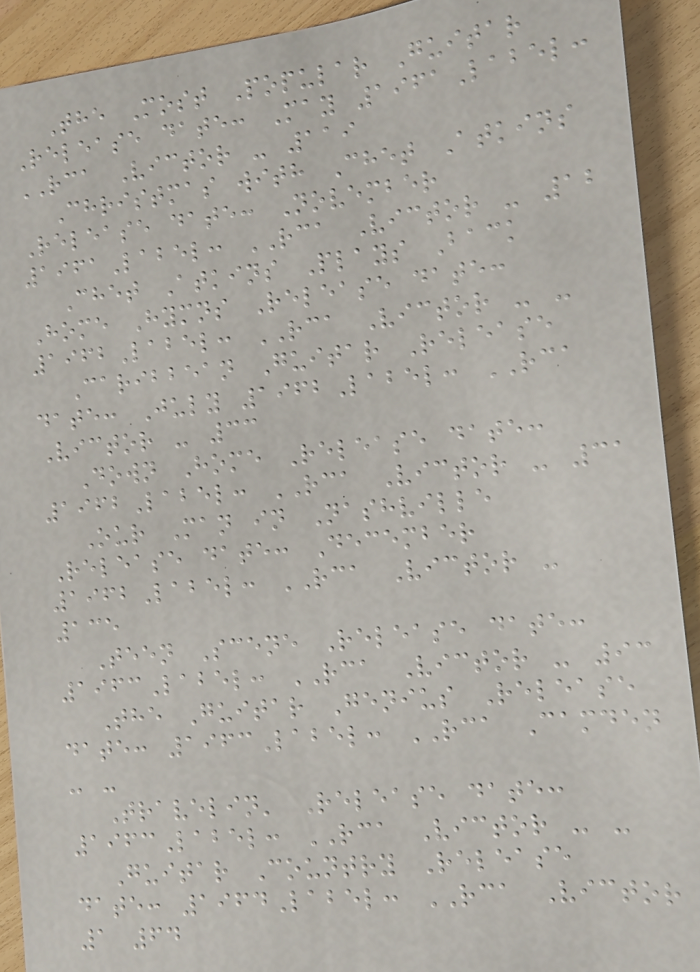The Most Popular Guitar
Release date: May 1961Label:
RCA Victor - 119
Christmas with Chet Atkins
Release date: November
1961Label: RCA Victor - 12
Chet Atkins Plays Back
Home Hymns Release date:
1962Label: RCA Victor - -
Caribbean Guitar Release
date: July 1962Label: RCA
Victor - 33
Down Home Release date:
1962Label: RCA Victor - 31
Our Man in Nashville
Release date: December
1962Label: RCA Victor -
135
Teen Scene Release date:
1963Label: RCA Victor - 93
The Guitar Genius Release
date: 1963Label: RCA Camden
- -
Travelin' Release date:
1963Label: RCA Victor - -
Guitar Country Release
date: 1964Label: RCA Victor
1 64
